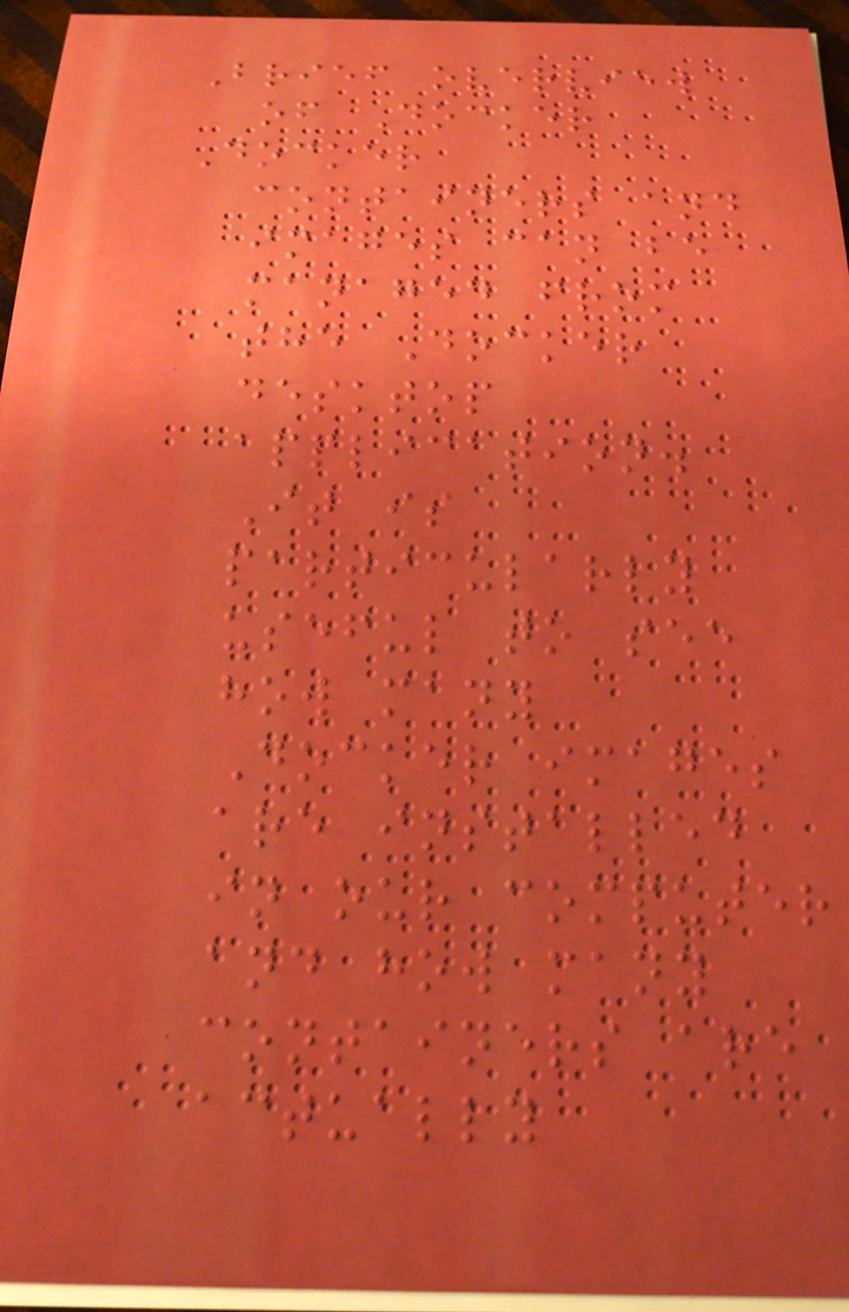Brief overview
of Docker
Docker
containers and
images can be
managed from
the Docker
desktop
application.
It is
particularly
useful to see
how many
Docker images
are installed
in our computer
and how many
containers are
actually
